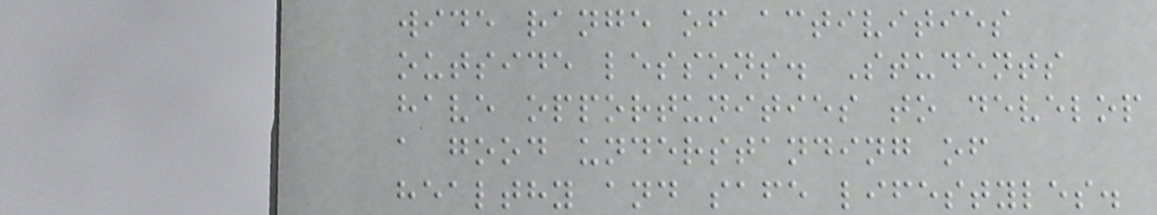wide range of activities
outside lessons. Students
have opportunities to develop
a good understanding of
healthy and safe lifestyles.
